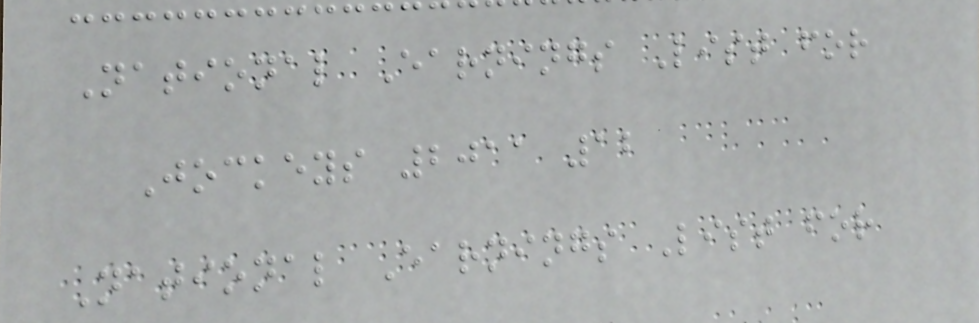National Earnings List for
Jockeys 2011 12
National Earnings List for
